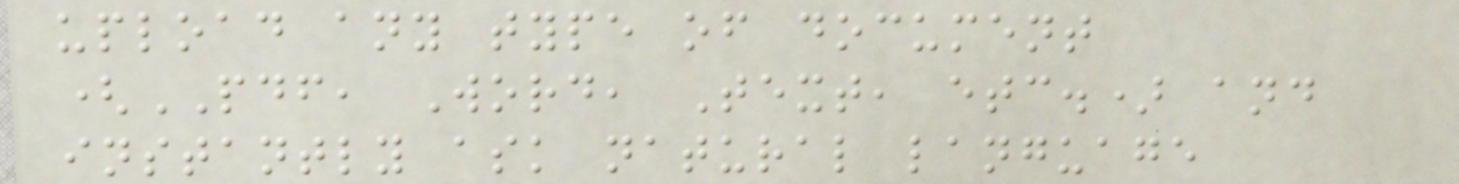upload any type of document
(PDF, Word, Text, etc.) and
instantly ask natural language
